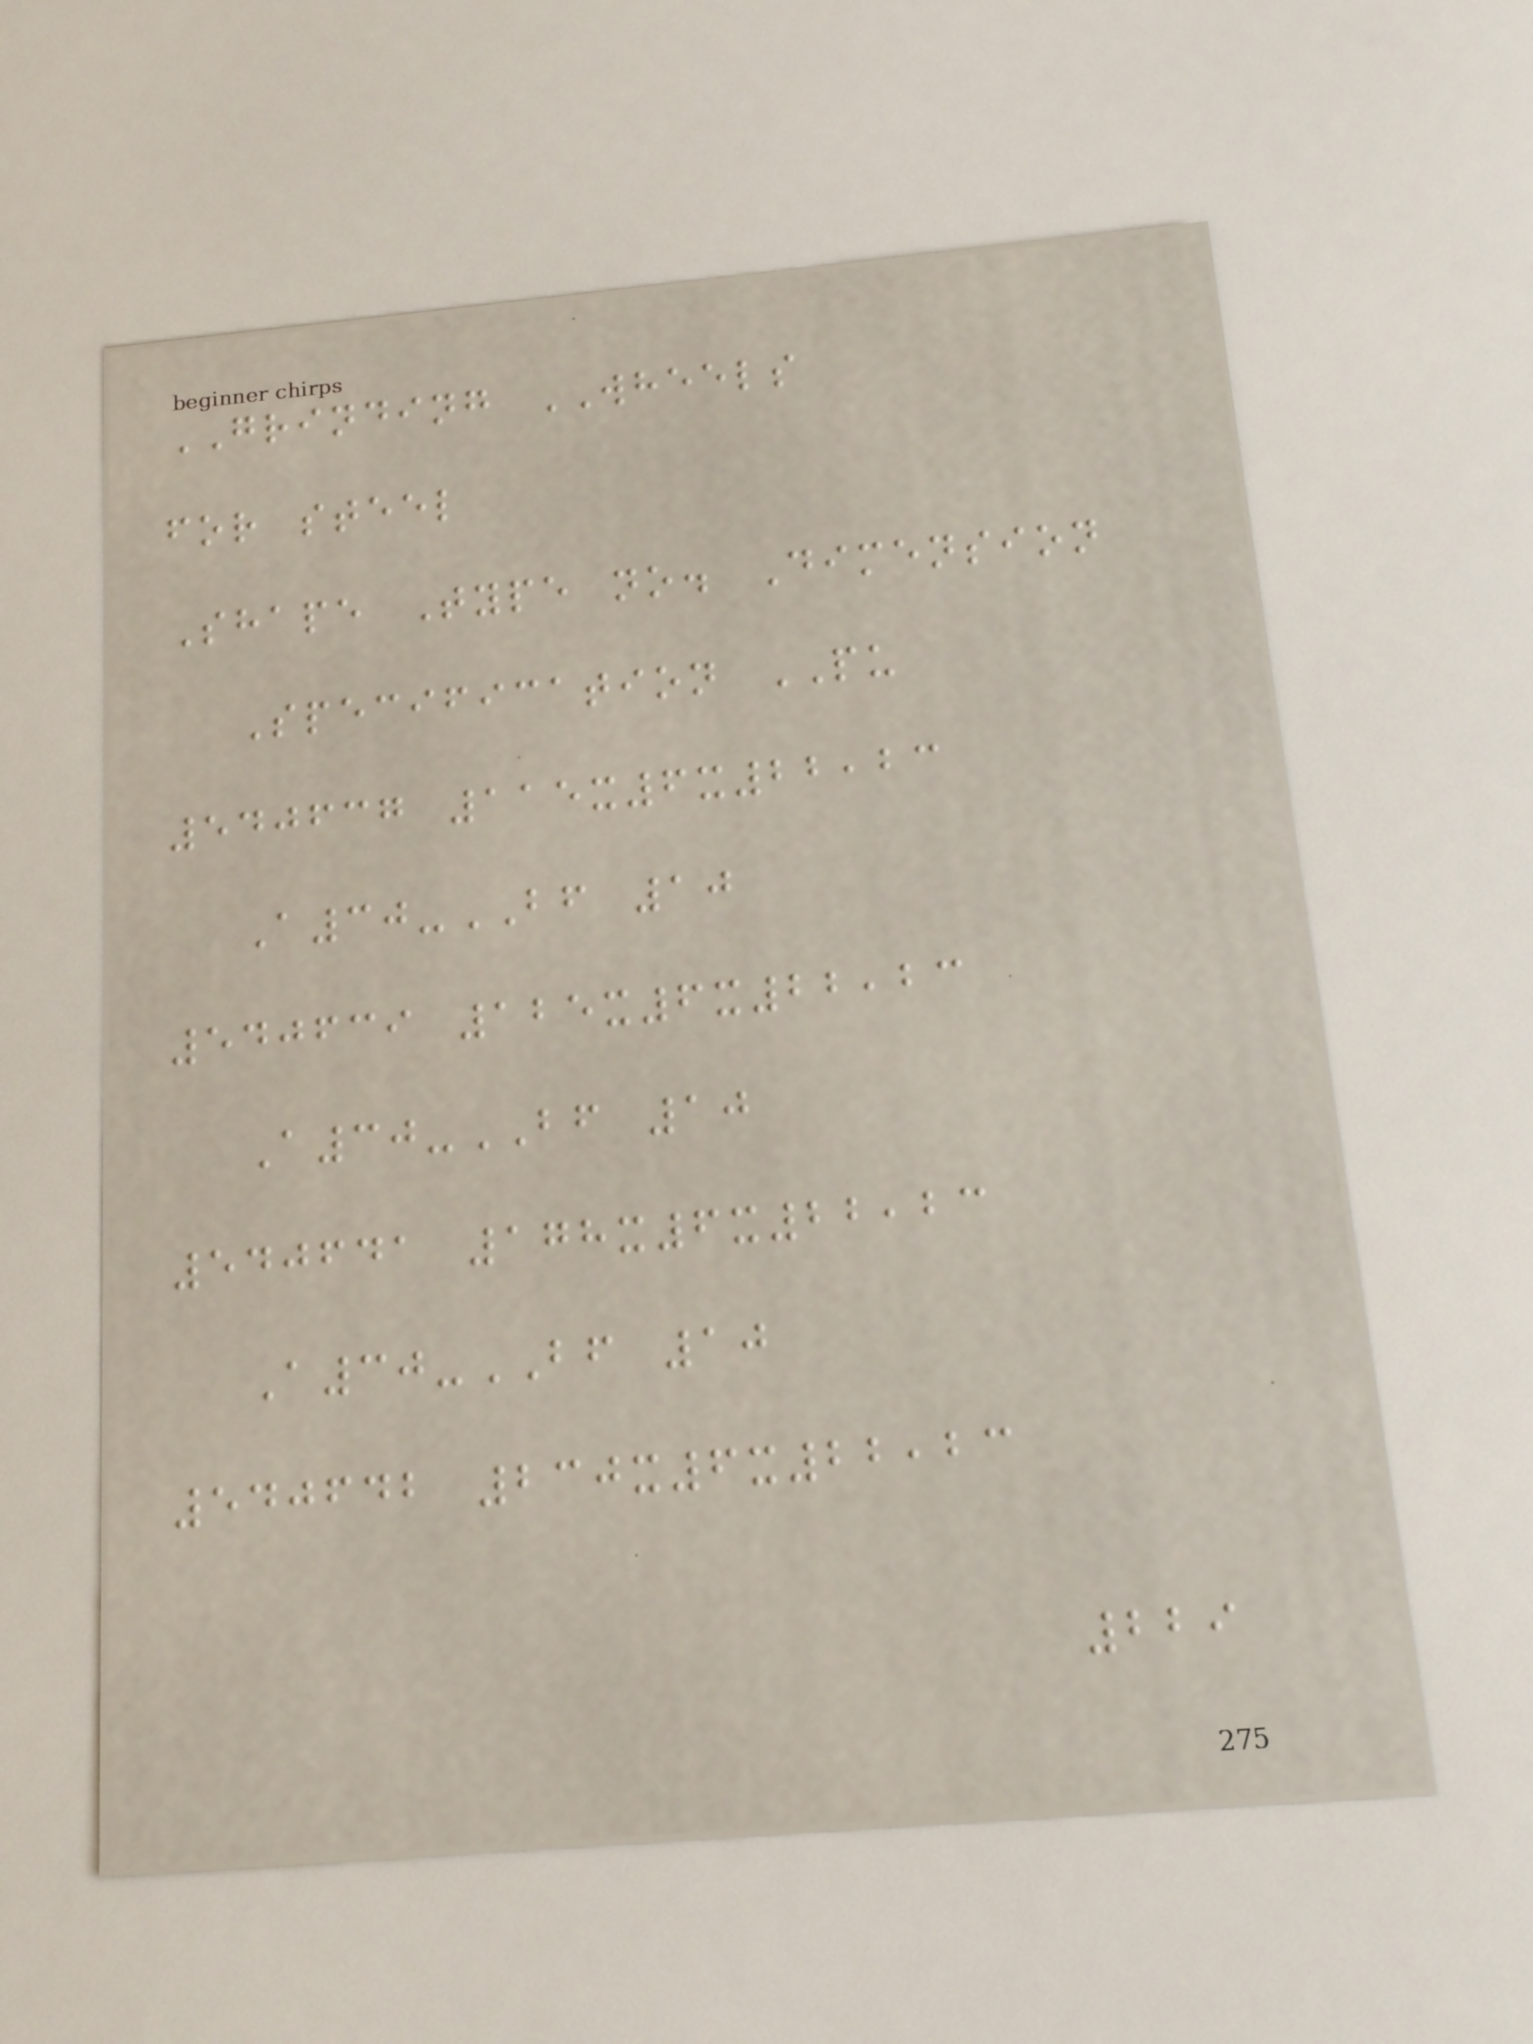GRINDING WHEELS
for steel
Shape Type no. Dimension
Specification PU
540637 115x6x22,23
A30-BF 10
540639 125x6x22,23
A30-BF 10
540641 178x6x22,23
A30-BF 10
540642 230x6x22,23
229
